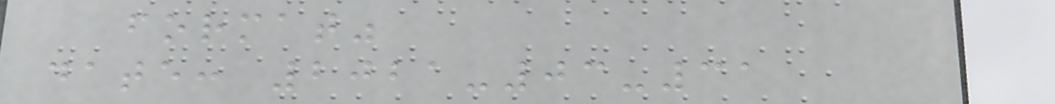format"
date: 2021-03-31
